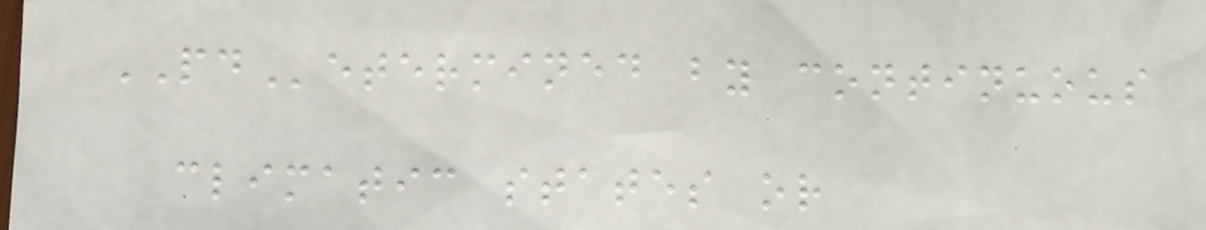PDetermined by continuous
climatic states or
